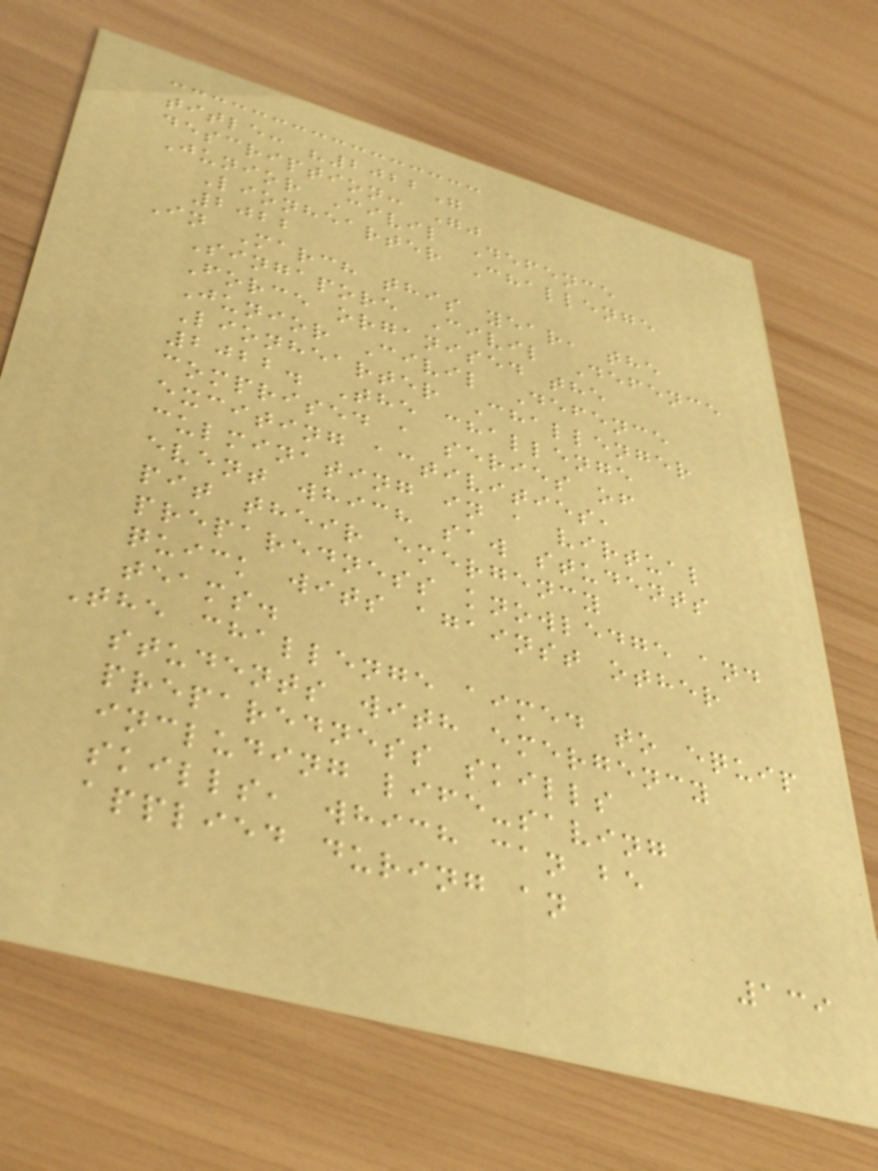title: "2022"
description: ""
Junior Civil Defence
Lionhearter Challenge
2022
In March this year, the
Singapore Civil Defence
Force organised the
Junior Civil Defence
Lionhearter Challenger
2022. The challenge
comprised a series of
exciting activities,
culminating in a virtual
event which saw students
pit their emergency
preparedness knowledge and
quick wits against other
teams.
The challenge aimed to equip
students with emergency
preparedness skills
including life-saving
skills, which can be
applied during an
139
